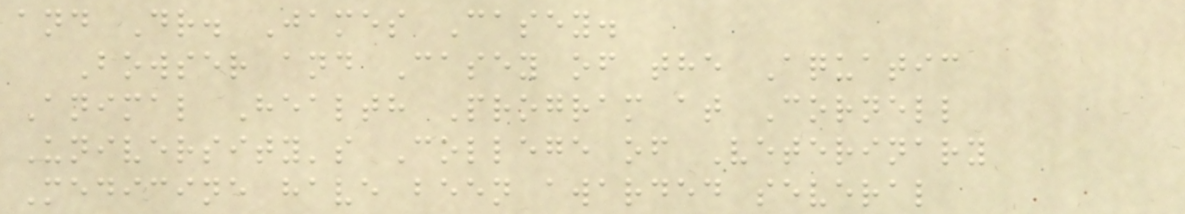and Dr. James Casey.
Bowser and Casey of the Aquatic
Animal Health Program at Cornell
University's College of Veterinary
Medicine have been awarded several
